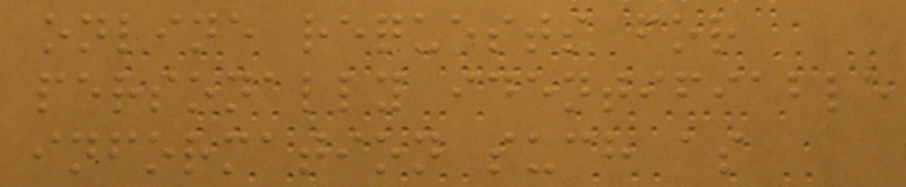online requests for
personally identifiable
information such as
